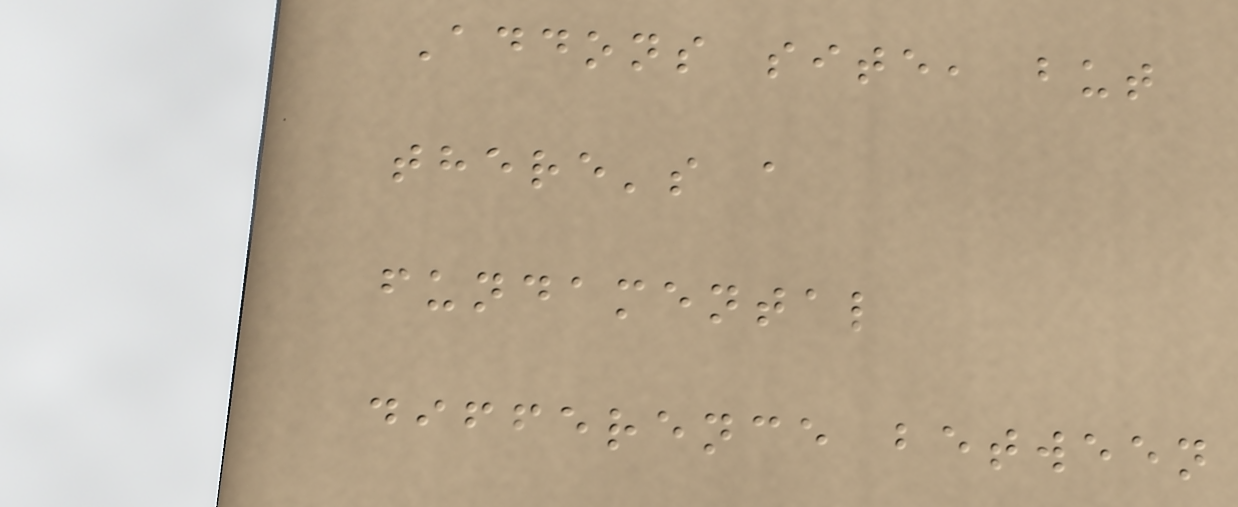Addons site, but
there's a
fundamental
difference between
